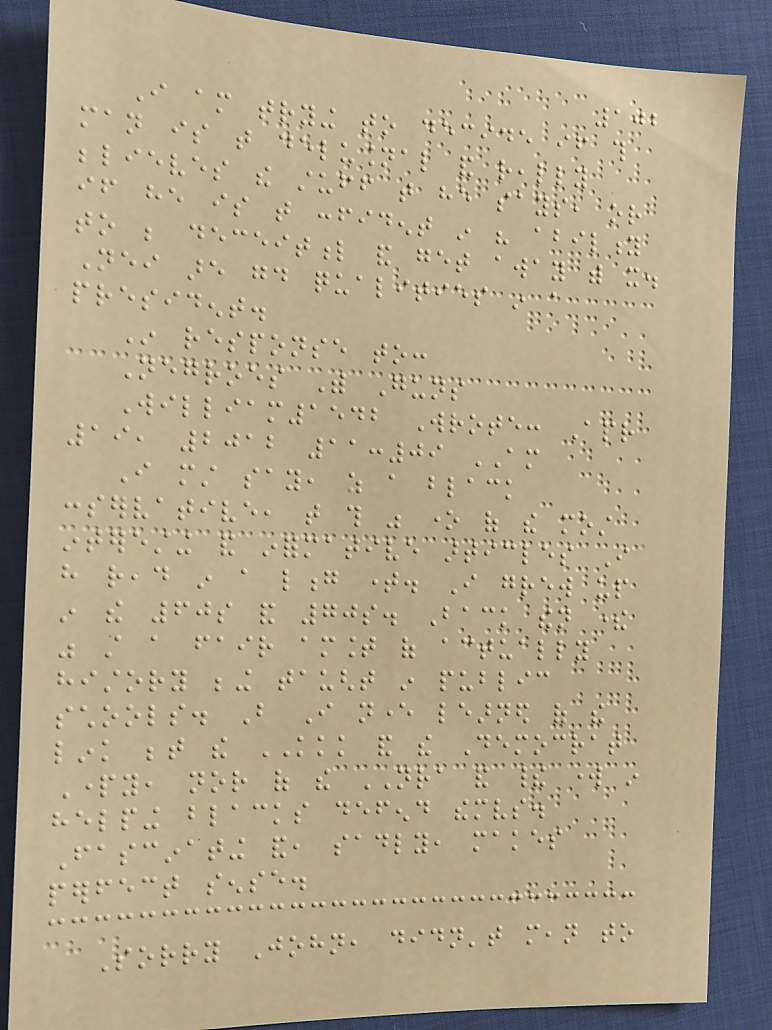102
I am trying to decide if this
man is that delusional and really
believes the stuff that he says, or
if he is that confident in his ability
to be deceitful and get away with it.
Neither are good qualities in a
president.
In response to:
Negroes With Guns
William1542 Wrote: Apr
19, 2012 11:09 AM
I must say, as a black
conservative, that this was one of the most
interesting and informative articles I
have read in a long time. I grew up
in the 60s and 70s. Back then there
was still a fair amount of actually
history being taught in public
schools. But I never learned of the
link between the KKK and the Democrat
Party, nor of the NRA and their work in
helping blacks defend themselves.
Fascinating and, sadly, makes
perfect sense.
Sorry John, didn't mean to
